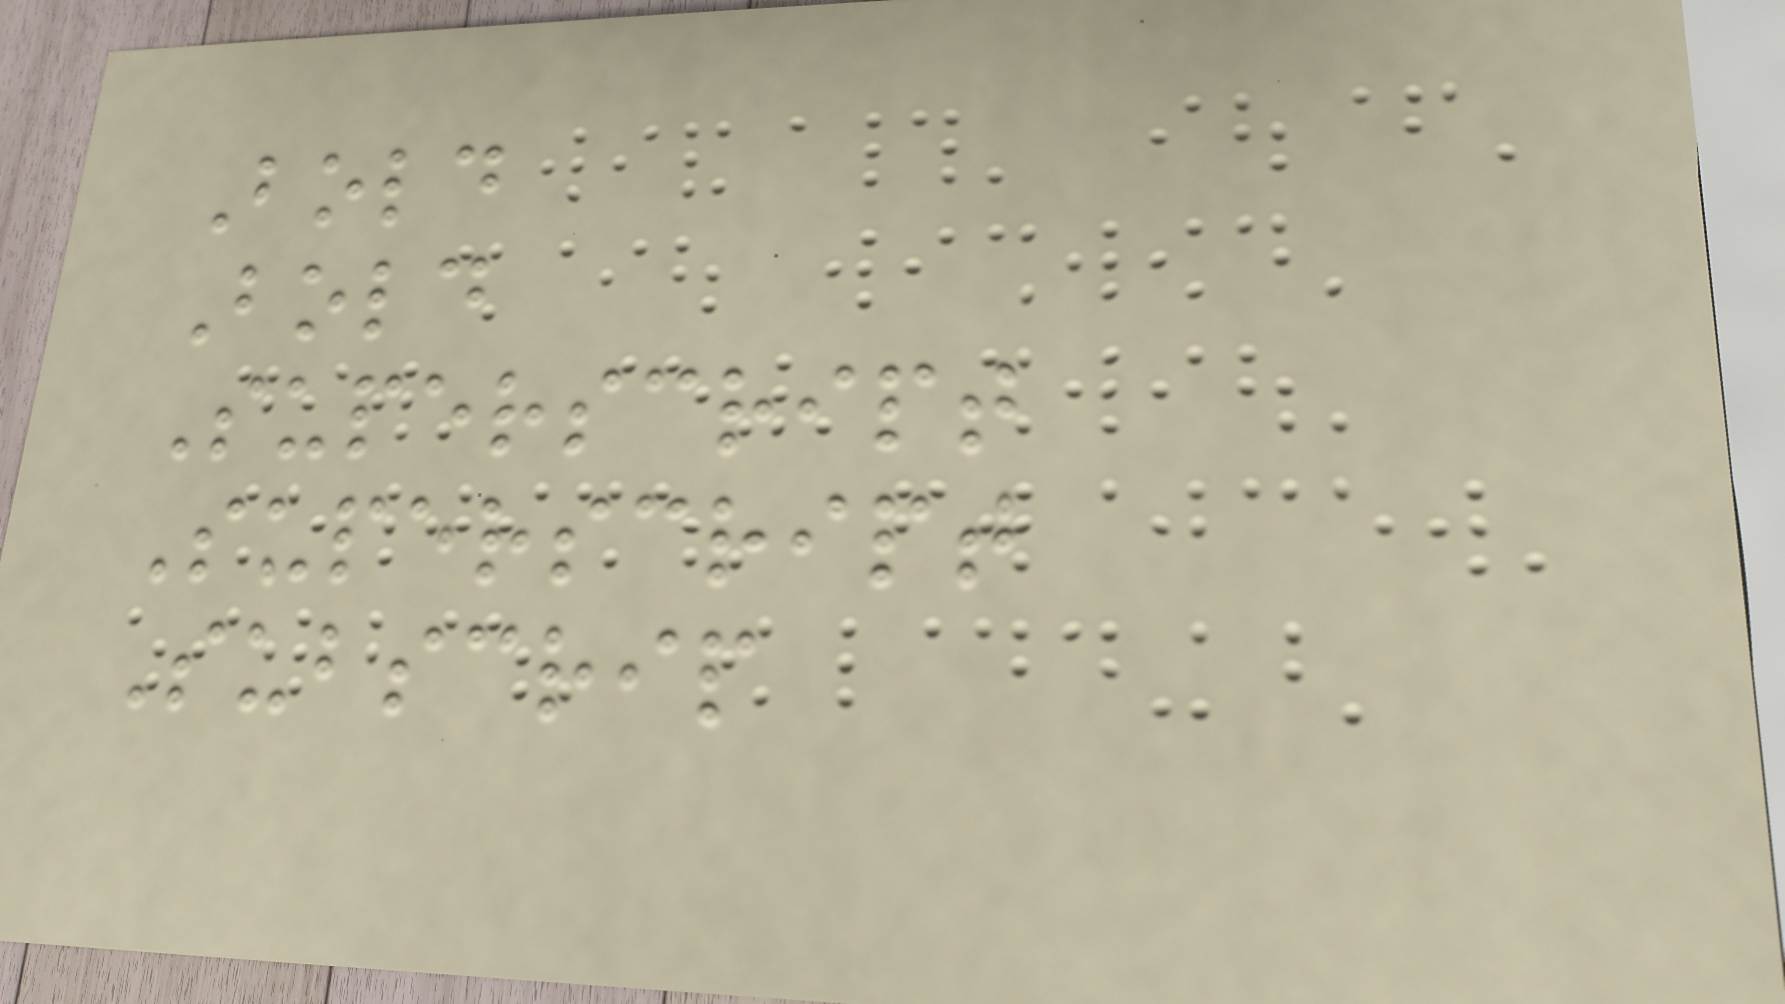Bold
Bold
Superscript
Superscript
Subscrip
